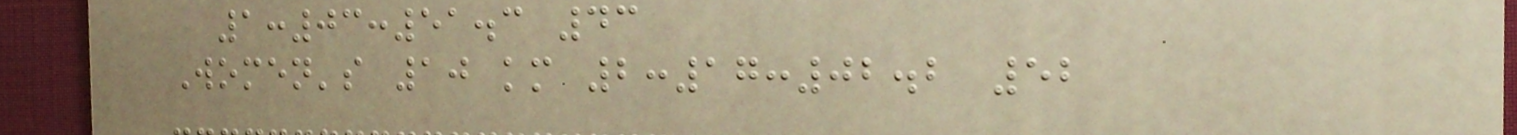1:03:51.3 43
Women's 10 km 2:17:02.2 52
